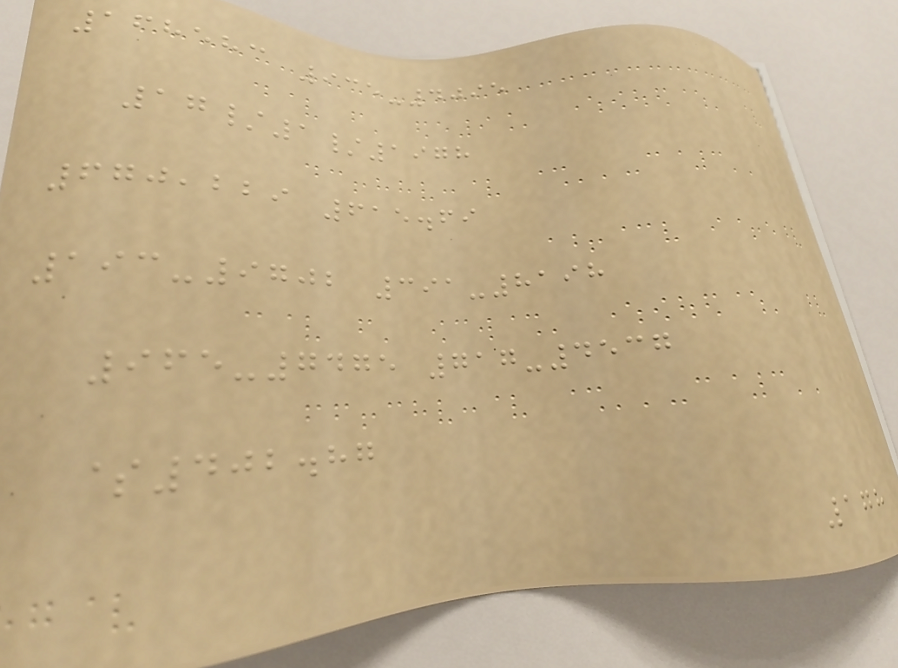168583 935-4095
17/1/1978
670,229 615.69
193-9702 391-8198
965-7475 717-4537
$402.87
178
